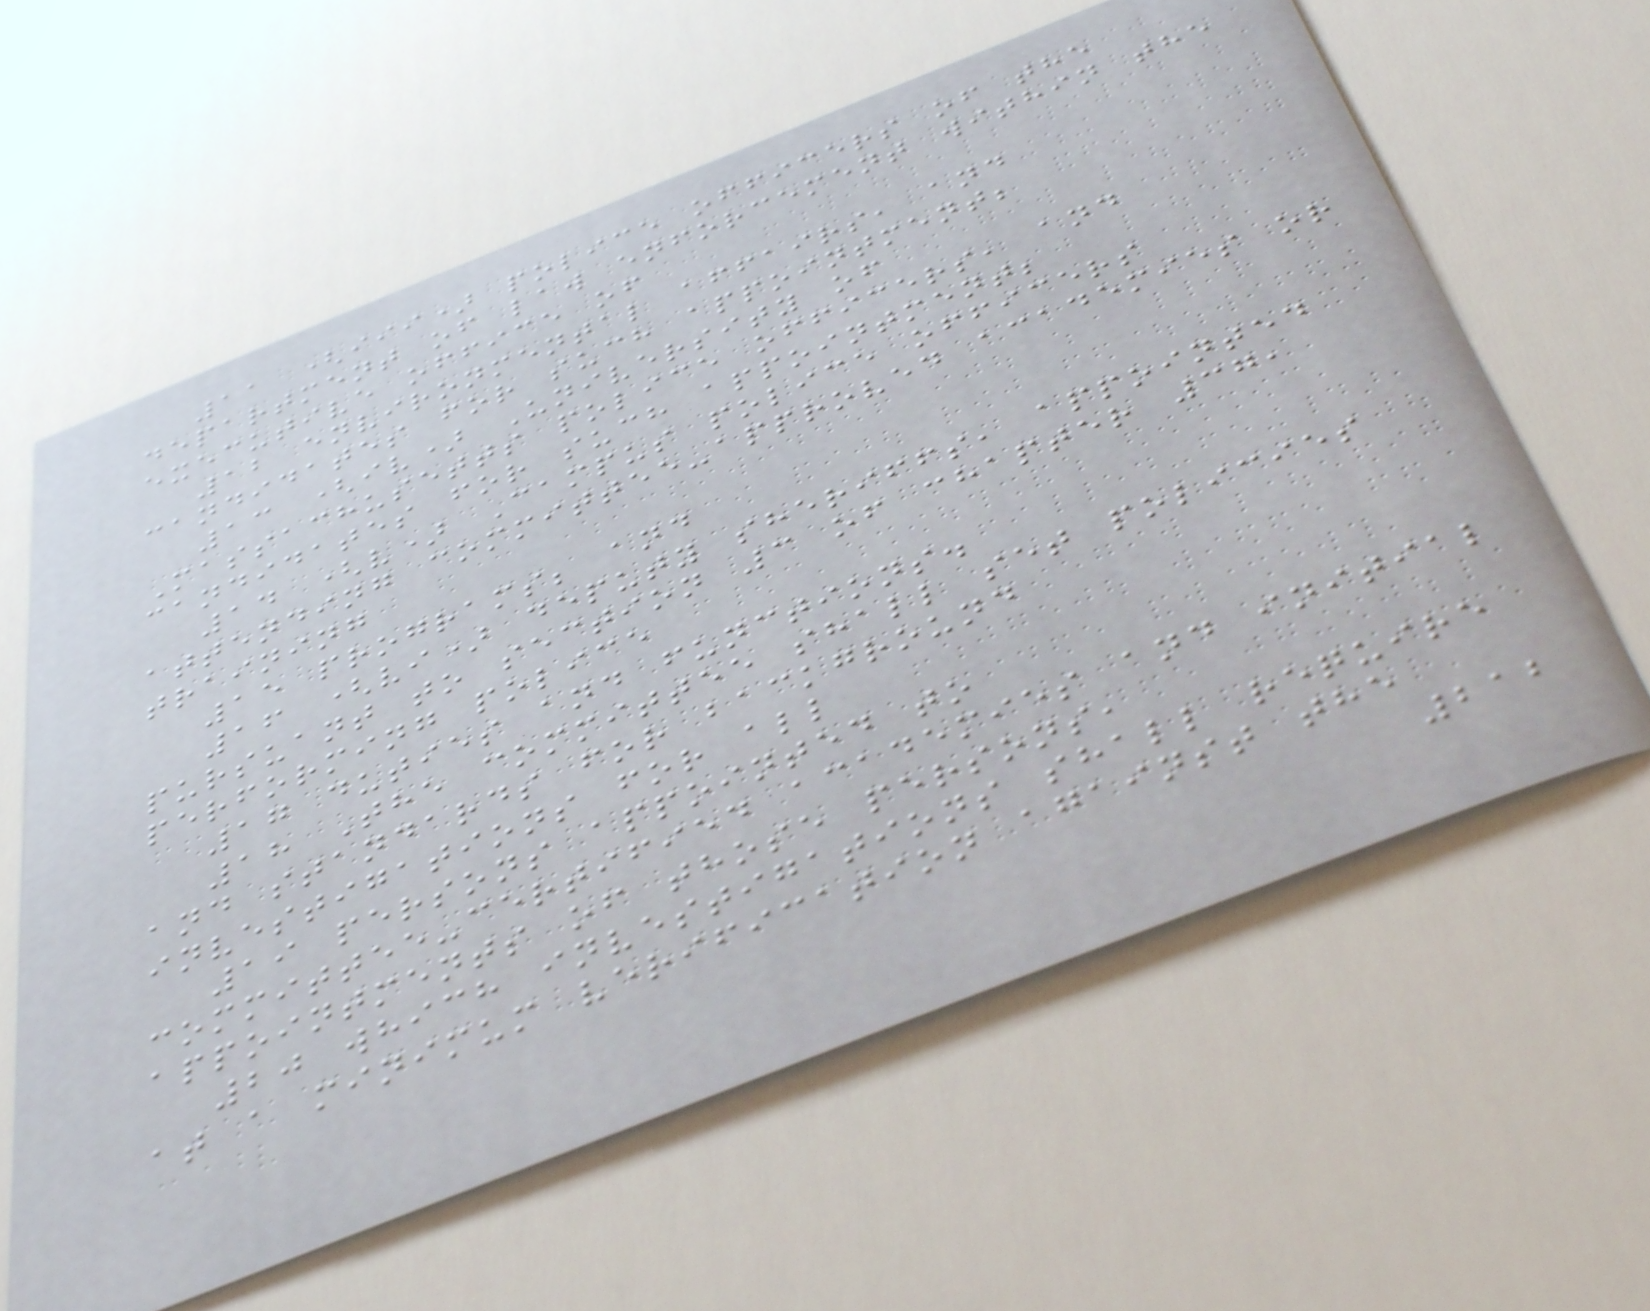11 (iii) police officers of the
department of law enforcement within the
executive office of
12 environmental affairs, and
candidates for such appointment;
13 (iv) University of
Massachusetts police officers, and
candidates for such appointment;
14 (v) Campus police officers
attending committee-approved academies or
training
15 programs; and
16 (vi) deputy sheriffs, appointed
pursuant to section 3 of chapter 37,
performing police
17 duties and functions.
18 The committee shall set policies
and standards for background
investigations for all
19 persons appointed to
committee-certified academies and initial
appointments of those persons,
20 which investigations shall require
at a minimum verification against the
212
